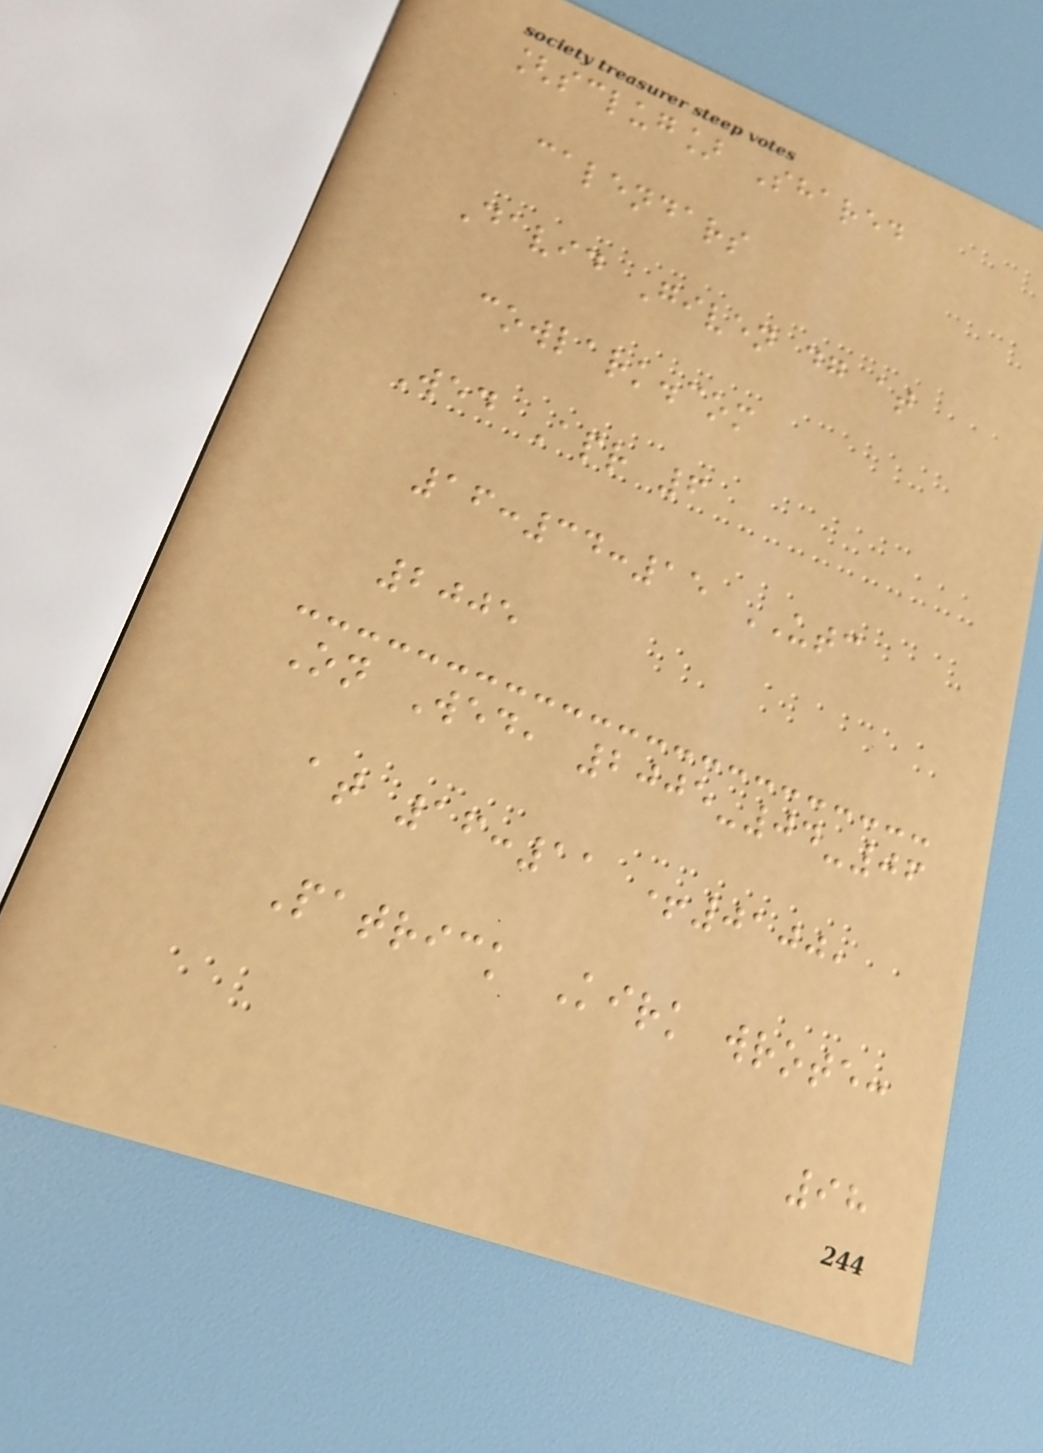[sclug] Shared
calendars
David Given dg at
cowlark.com
Wed Apr 6
16:34:15 UTC
2005
On Wed, 2005-04-06
at 16:11 +0100,
Patrick Kirk wrote:
98
